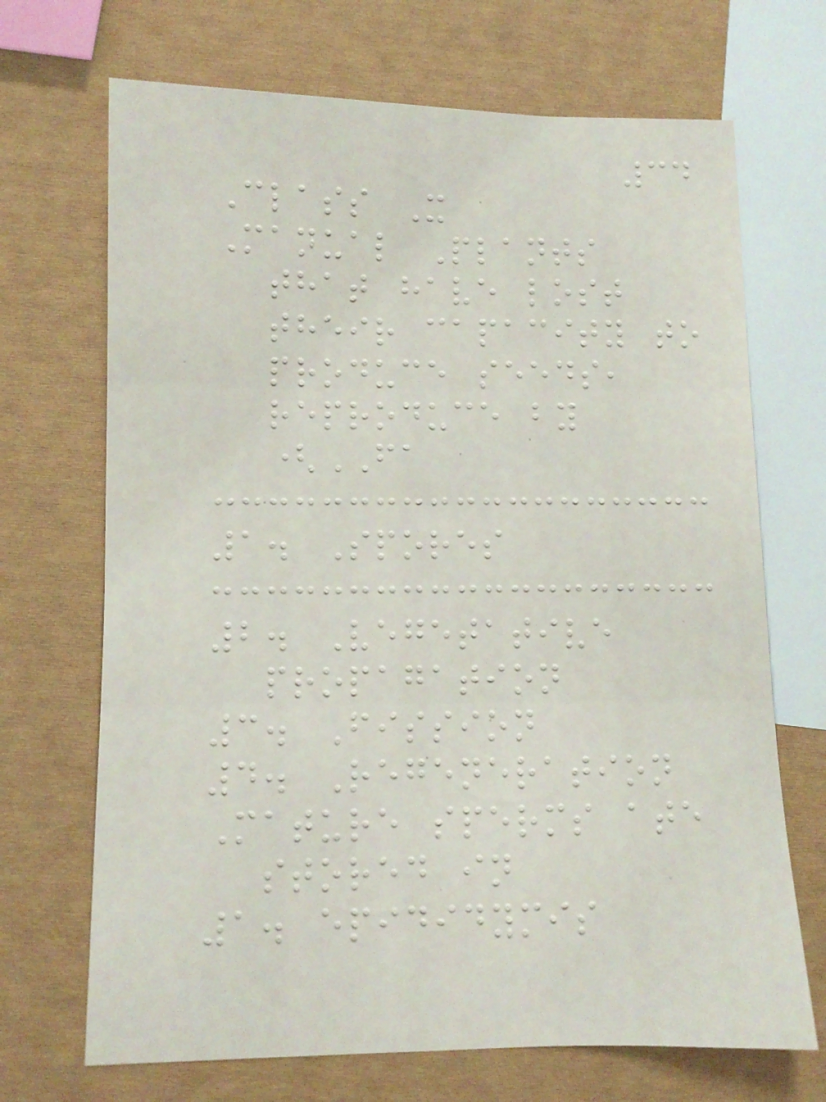34
Class X
Manual Plants
that have lost
their capacity to
produce seeds,
reproduce by
(FA
1. Spores
2. Vegetative
propagation
3. Fission
4. Regeneration
Mature sperms ate
stored in
1. epididymis
